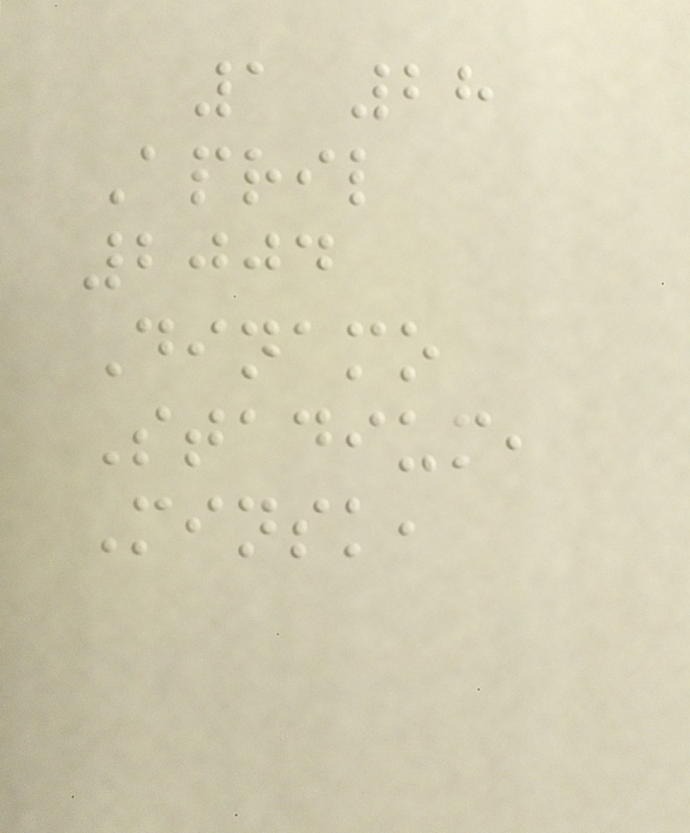1 28
April
2004
Dinamo
Stadium,
Minsk,
